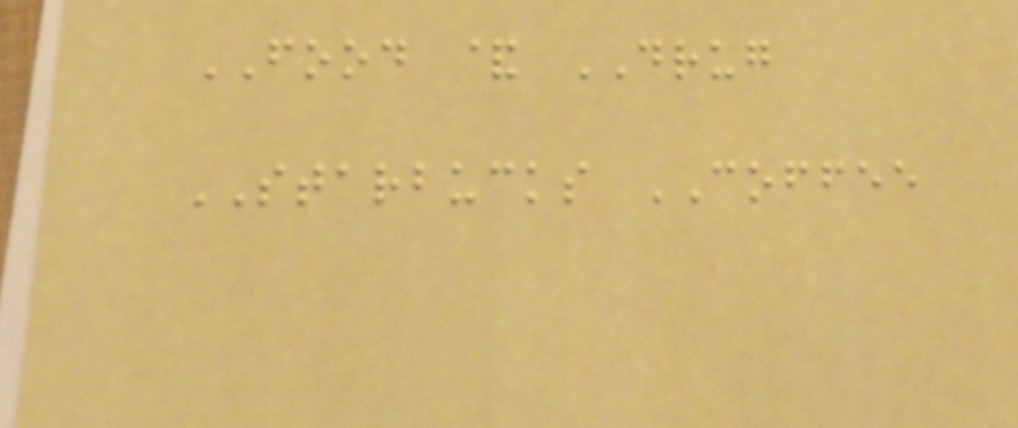FOOD & DRUG
STARBUCKS COFFEE
